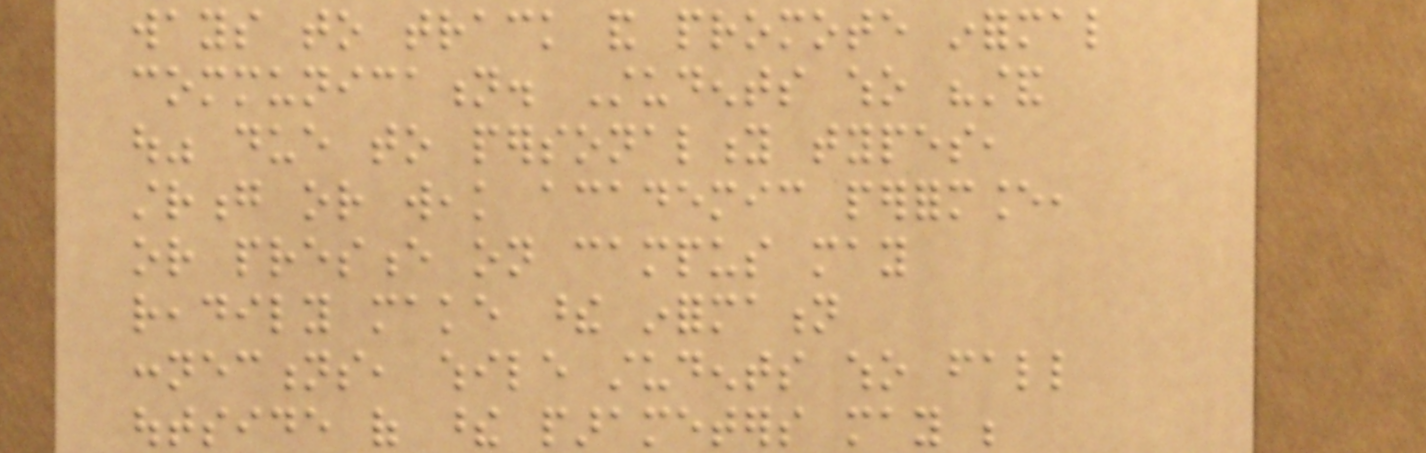ways to track and promote informal
communication. Students who "stand
out" due to personality types,
strong or weak academic performance,
or presence on campus may
readily make these information
connections, while students who fall
outside of these parameters may be
